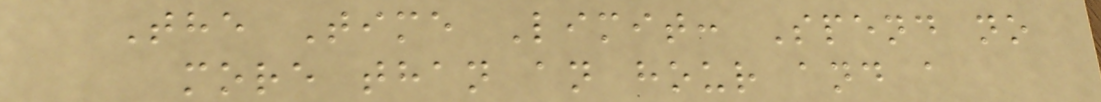The Time Limit: Spend no
more than an hour and a
